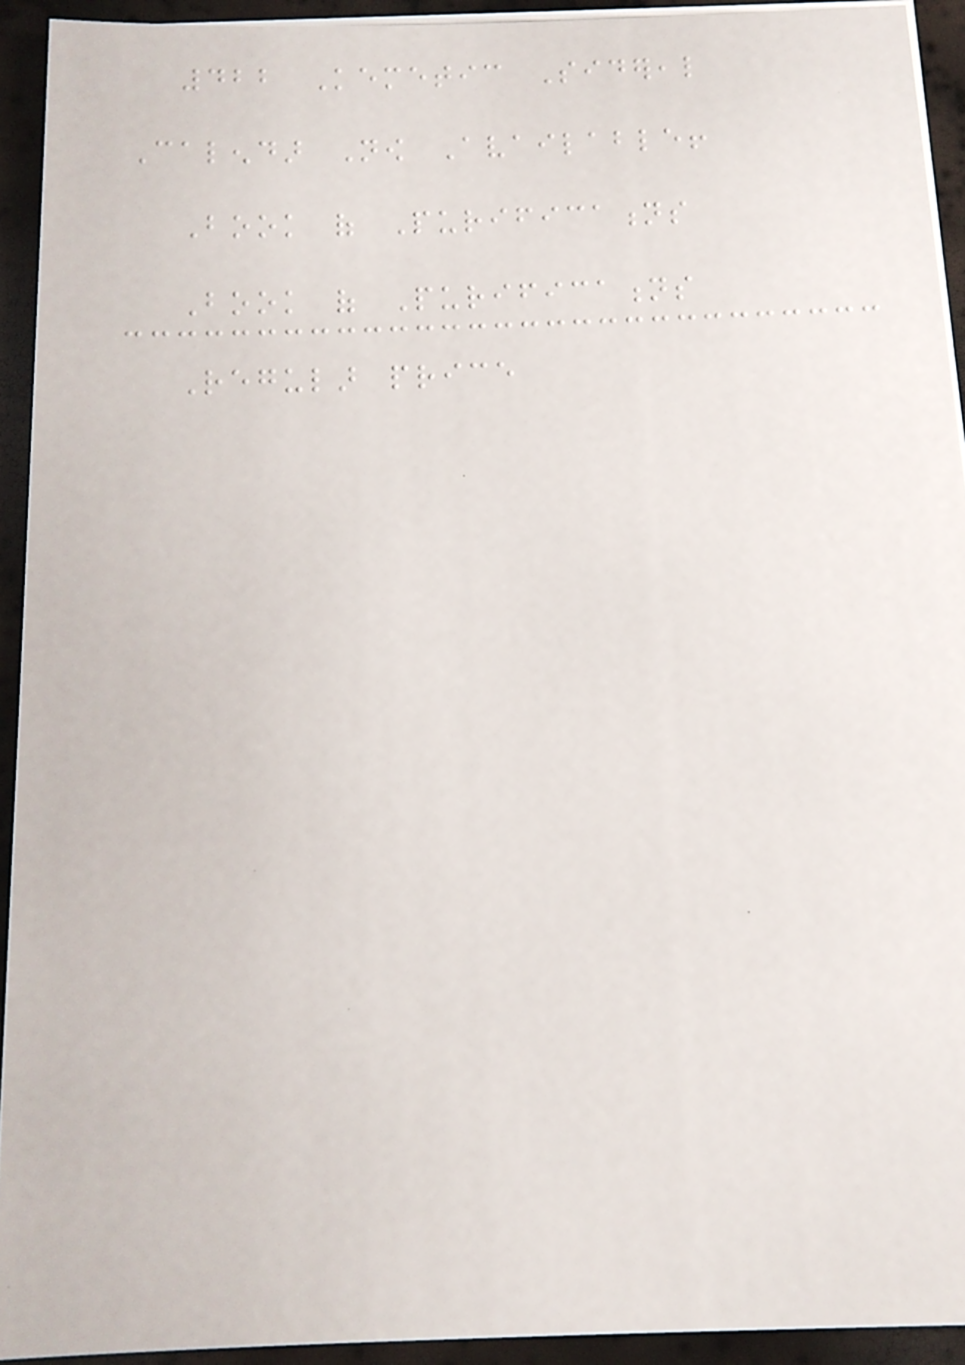422 Kemetic Sidereal
Calendar Now Available!
Book of Purifications
Book of Purifications
Regular price
